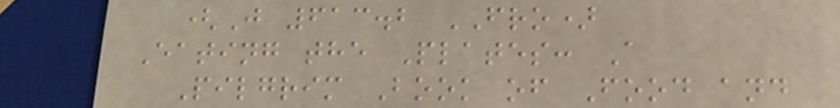(J 613.2 FRO)
Eating the Plates: A
Pilgrim Book of Food and
